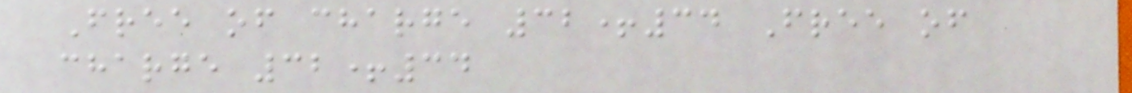Free of charge 32+34 Free of
charge 32+34
